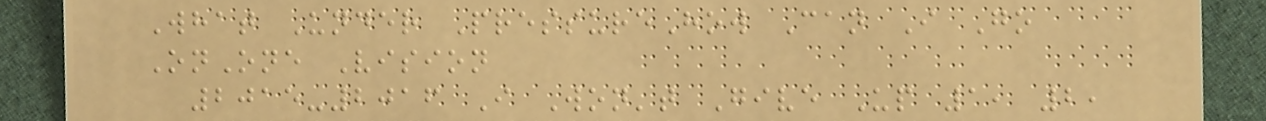What Under PressureHow Can I Go
OnOne Vision
2015-2016 I Won't Give Up 1, 2,
